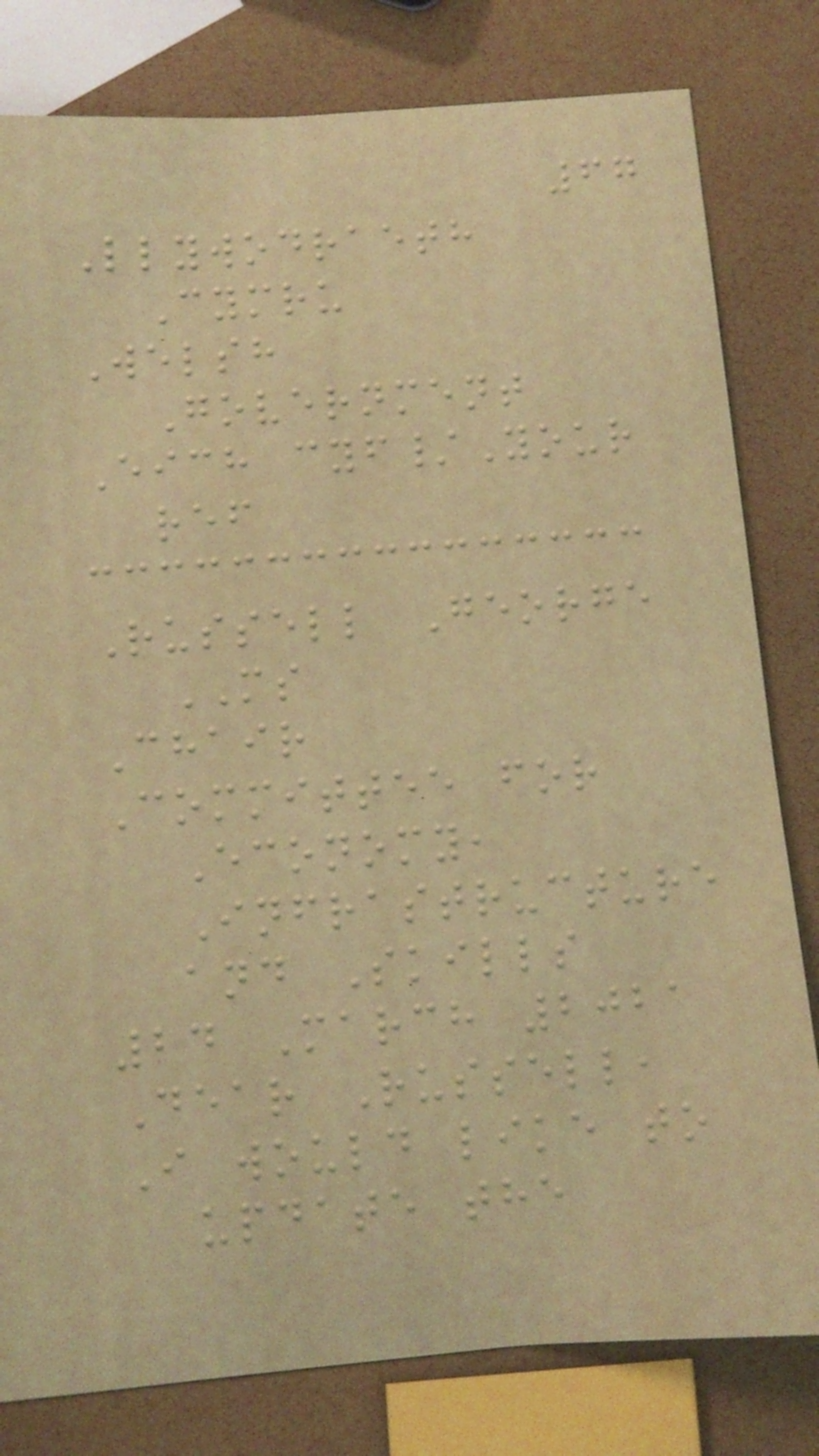67
Llywodraeth
Cymru
Welsh
Government
Eich cyf/Your
ref
Russell George
MS
Chair
Committee for
Economy,
Infrastructure
and Skills
24 March 2021
Dear Russell,
I would like to
update the
